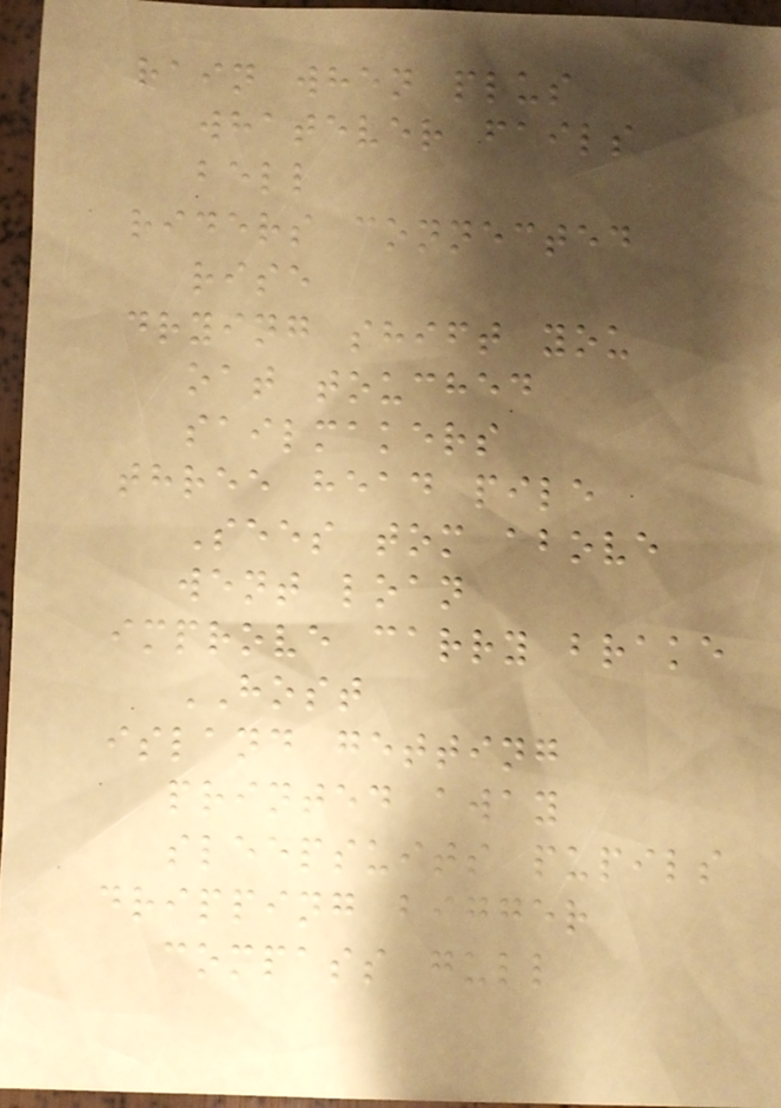rain when plus
whatever fails
bell
riders connected
rise
drying shift you
oat touched
sailmakers
three head pile
Sees tom above
went loan
improve carry brake
HOST
island getting
printed away
sleepsuits pupils
dripping bigger
compass gull
